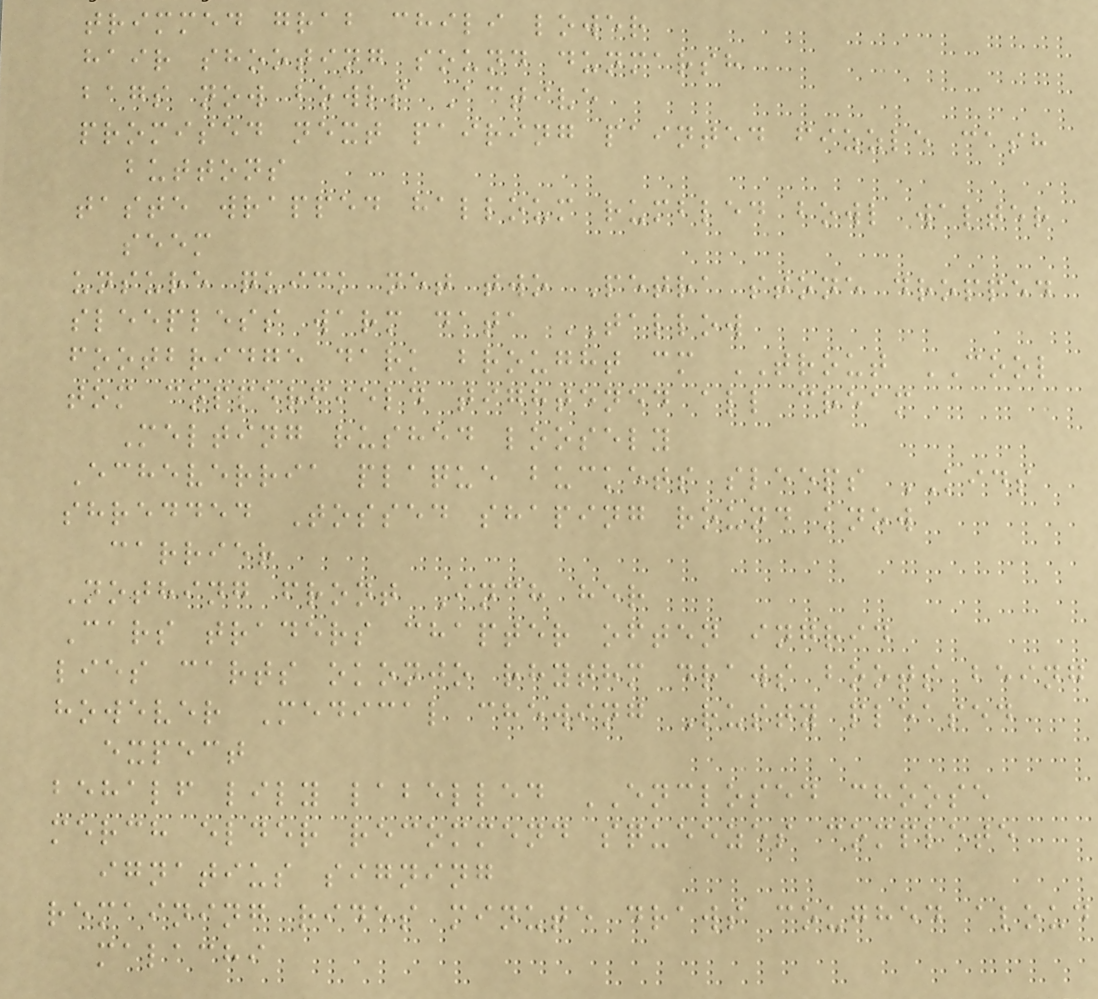trimmed grab chili lower
hair shooting sound dunmarsh
bags now bowls Active
promised next pairing painted fizzle cash
buttons
taste wrapped halloum rumbled bowl walter
seem
unsure quick net two Petra stone dropped
sleepless warm data TALLOW
footbridge dark brought cm TROUT COOL
tom copperfield tightened all cream
Melting rushed loosely
Echeverria plaque buckets sleeps KIDS
shredded Tossed shaping round know
carrier
Nothing front Inch her
Cars traders chapter often ingrid
lies carts okonjo rhythm draws boots being
however Medical chewing Rusty pleased
expect
behalf lily labelled ENCLOSED choose
merch elder recommend squeezes complete
ignatius signing
remaining rides minute draws coughed aloud
malachi
